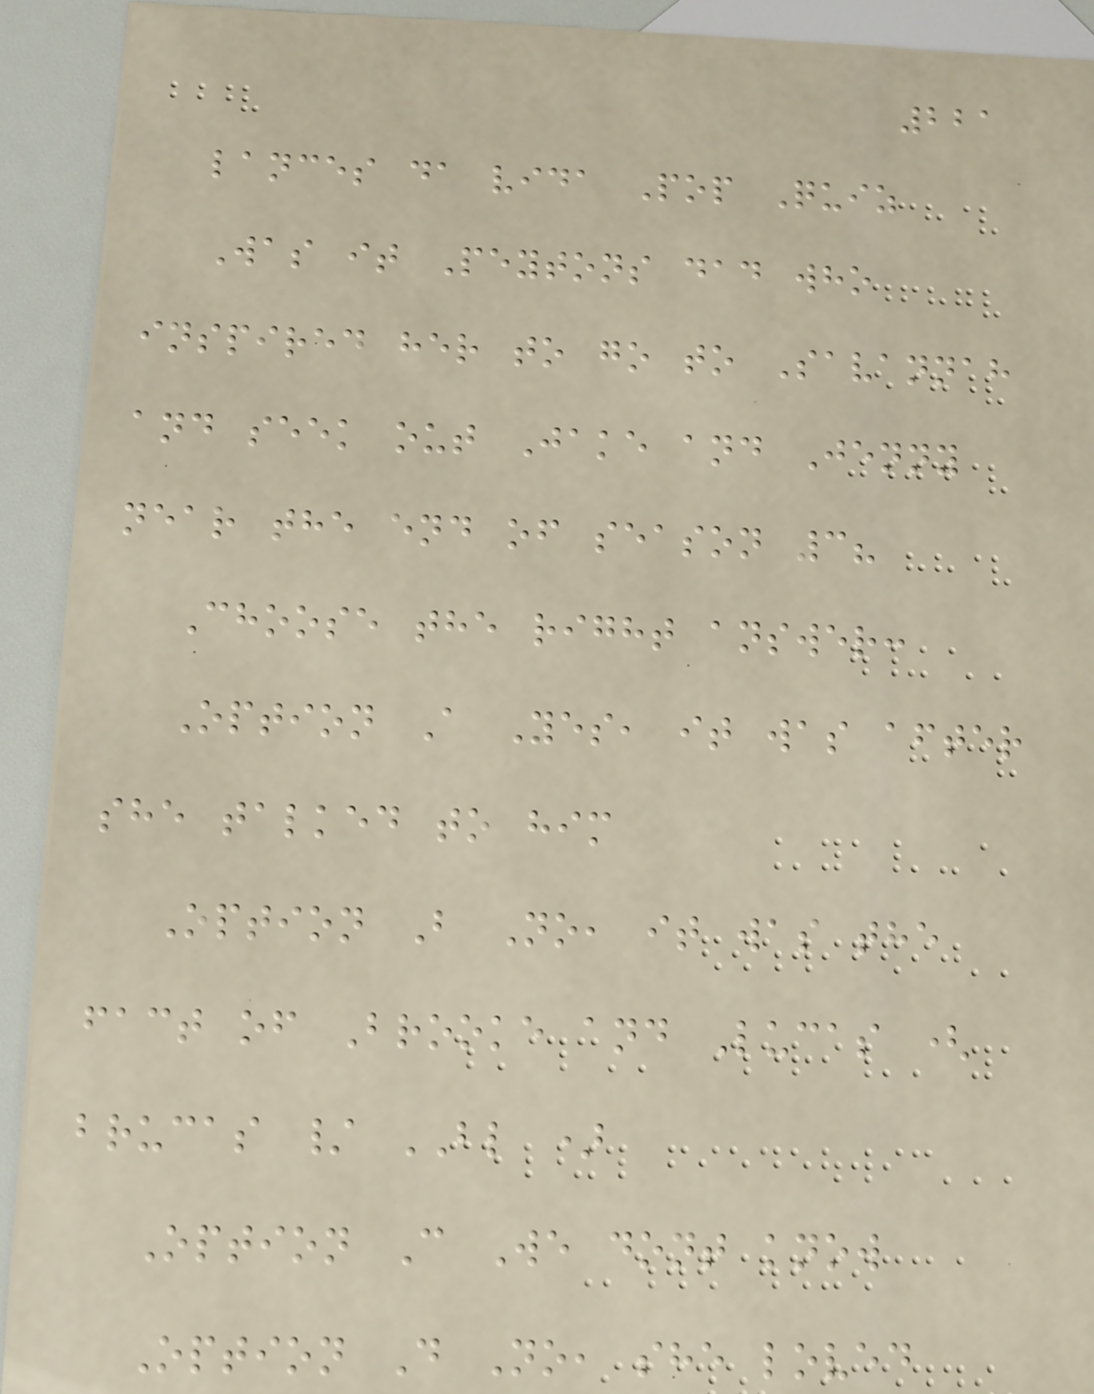221
lances da vida Pop Quiz
Was it Peytons dad who
inspired her to go to Savannah
and seek out Jake and Jenny
near the end of season 3?
Choose the right answer:
Option A Yes, it was after
she talked to him
Option B No, it was the
fact of Brooke and Lucas (
brucas / BL )
Option C We dont know
Option D No, she loved
